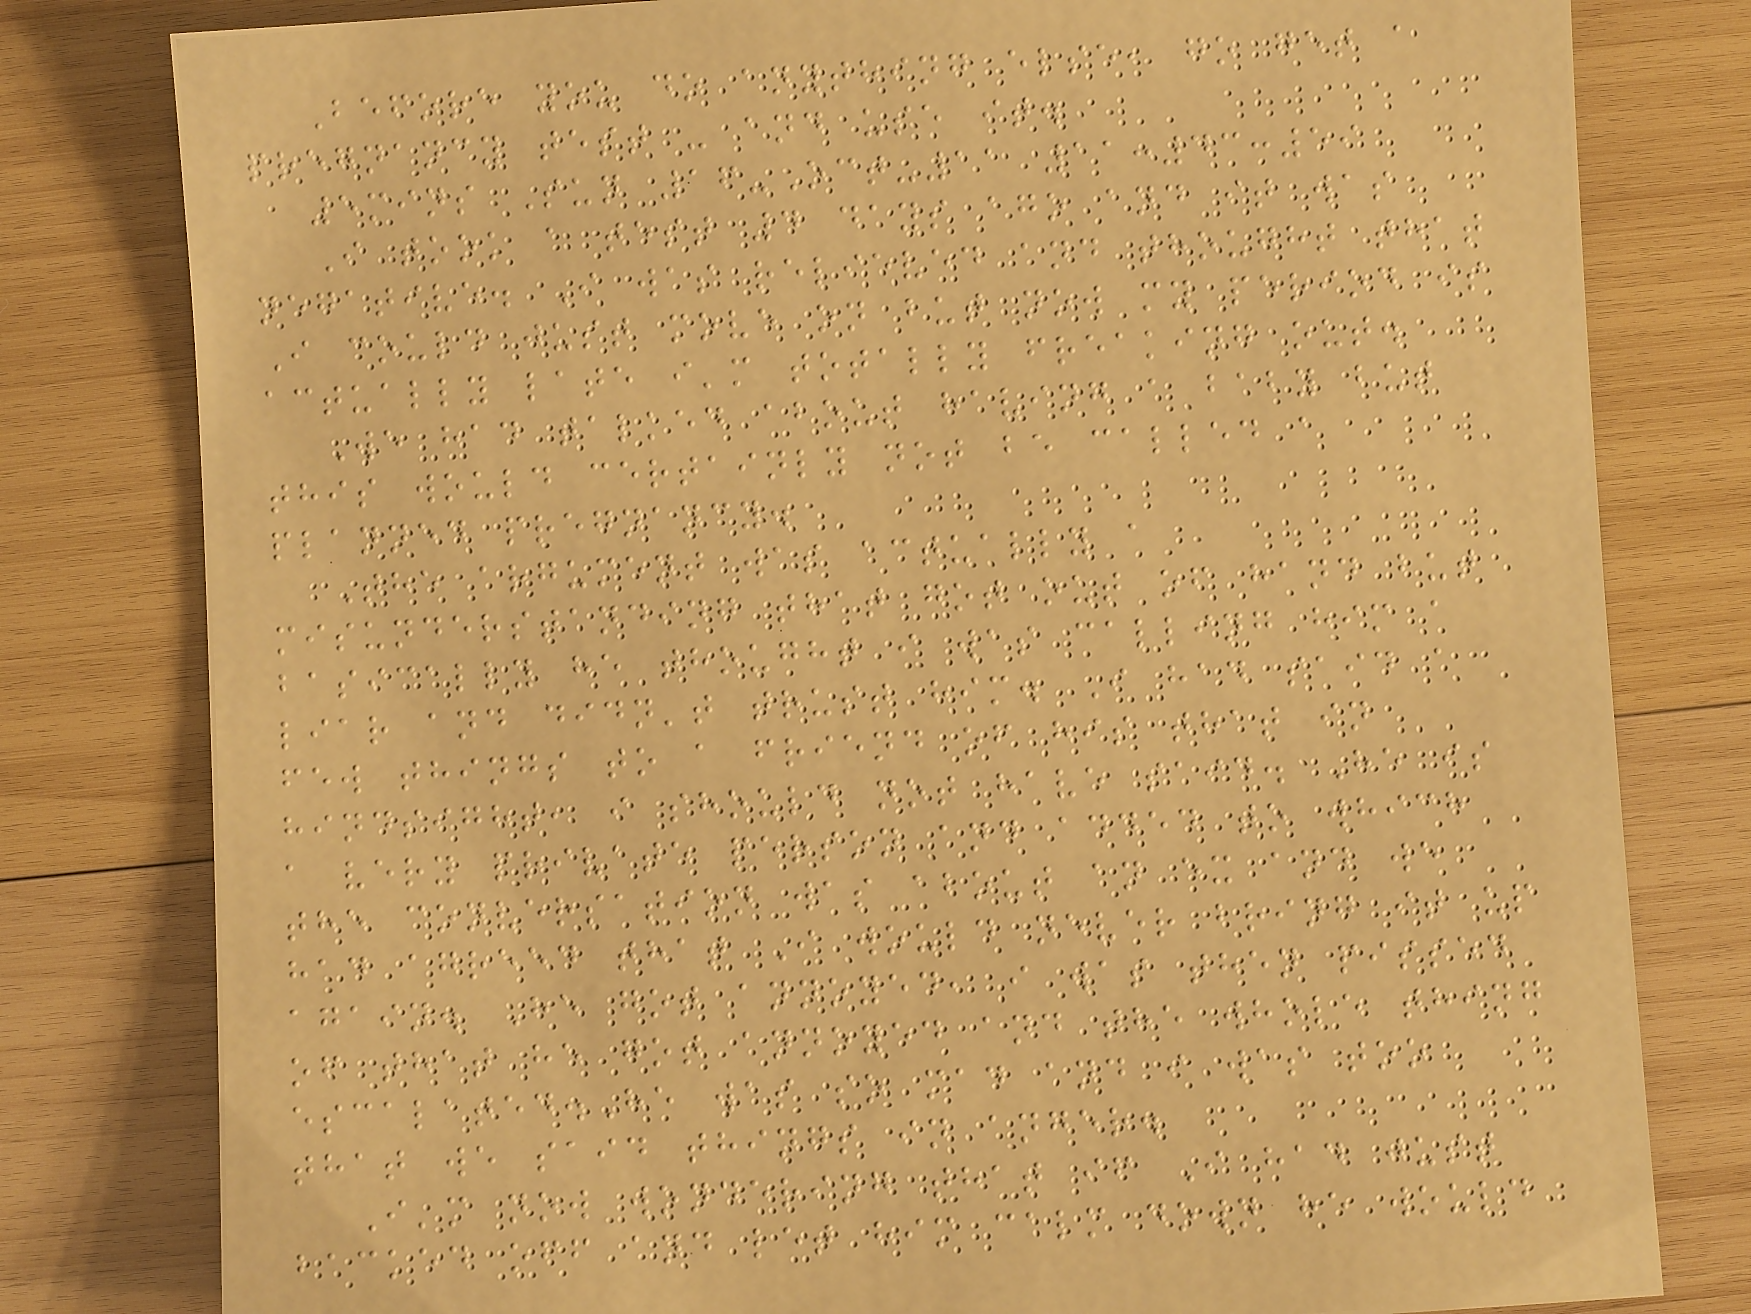Before you do anything else, go get a
pregnancy test - and use it.
5mins Sun 16-Oct-11 11:43:59
I took a test 4 days ago and it was
negative. I was relieved and thought that
I could just move on but now my period is
actually late i'm totally freaking out.
We had talked about having a baby but
this would certainly not be called a
planned pregnancy.
The argument was actually a
misunderstanding that got out of hand but
basically he thought i was calling him a
liar and didn't trust him. I had said a
few things to a friend of his that in
hindsight, i should not have said. He is
a very private person and added to which
the conversation was about an ex and we
had agreed that I would never bring it up
again. He got annoyed, i was then pissed
of that he got annoyed and the whole thing
escalated.He was so mad and i was too
that we said things in anger.
I'm now wondering that if I had just
backed off and let him calm down he would
